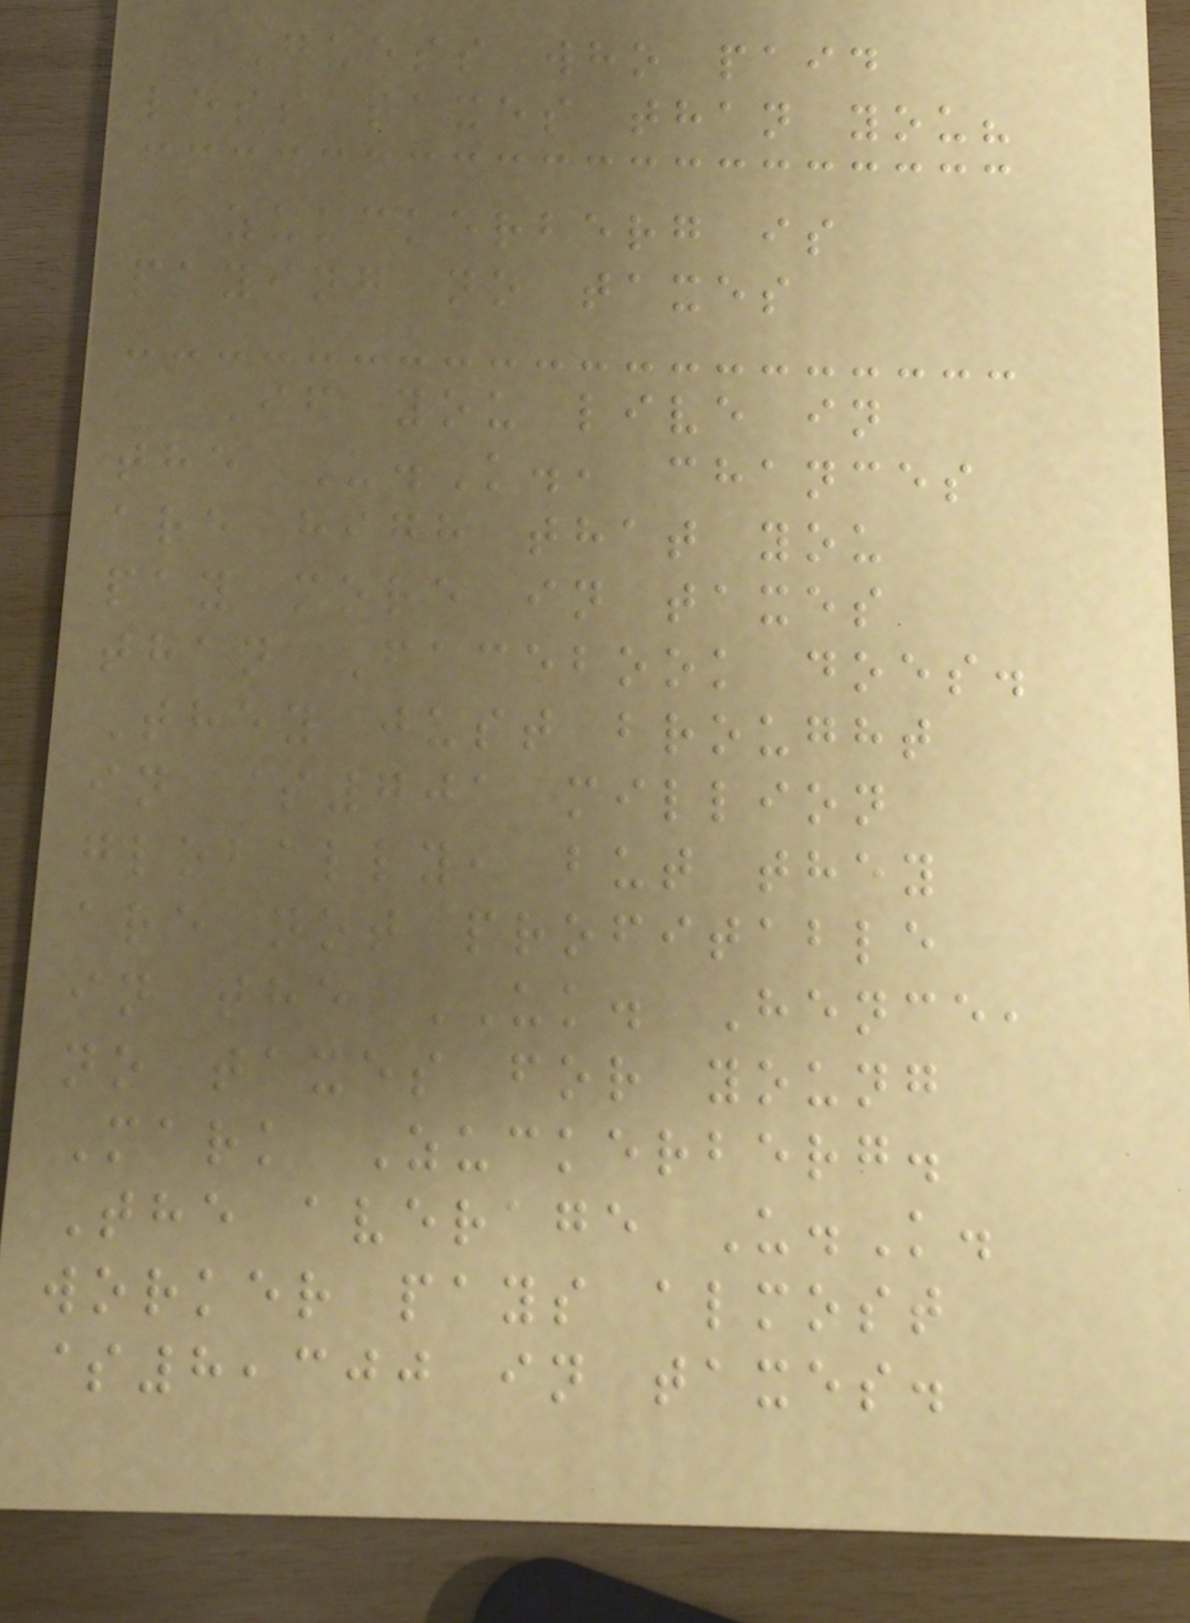Guess who paid
less taxes than you?
zukckerberg is
paying no taxes
If you live in
the U.K., chances
are high that you
pay more in taxes
than Facebook does.
They just brought
in $701 million
globally, but they
are not profitable
in the UK. Hence,
no taxes for young
Mark Zuckerberg.
The average U.K.
worker pays almost
$8,300 in taxes.
